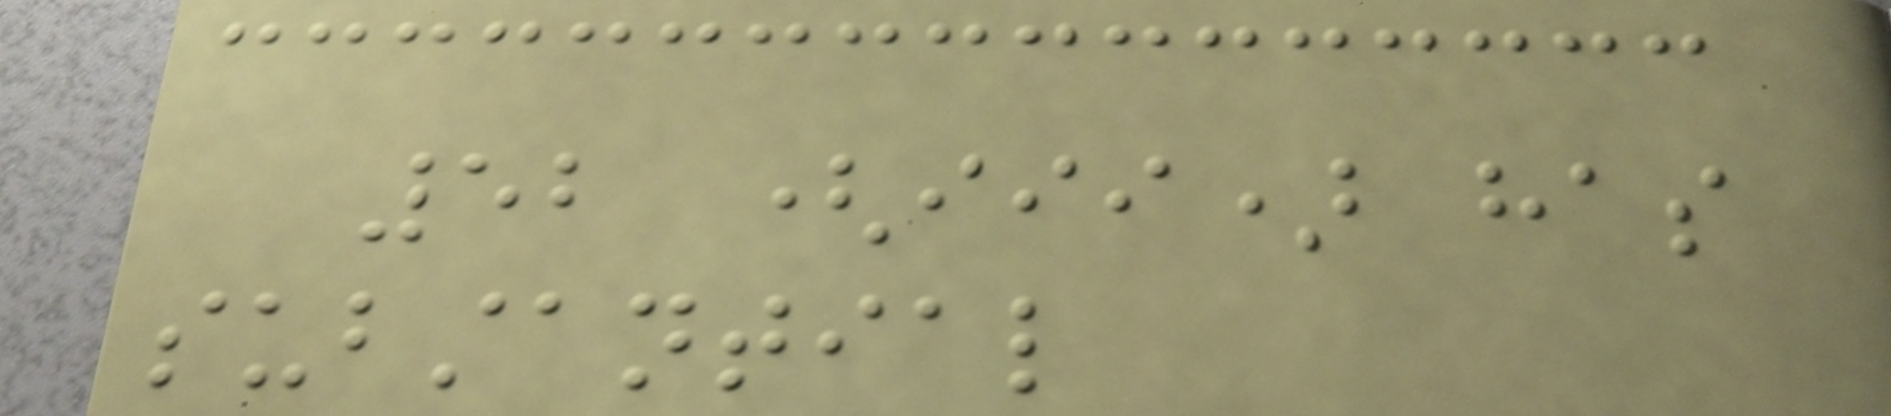52 (iii) has
substantial
